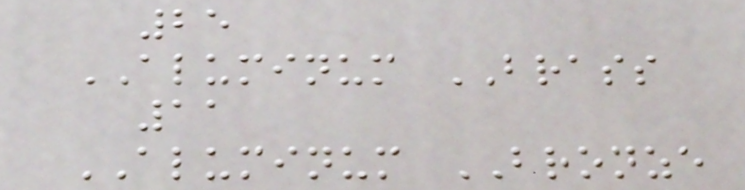25
ALUMINUM BRASS
11
ALUMINUM BRONZE
